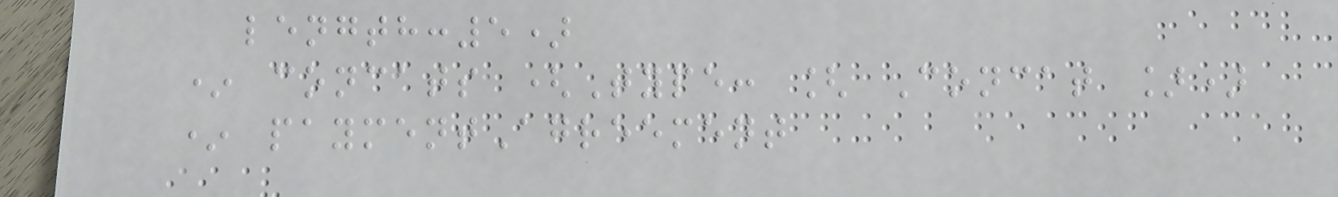length:5)
* concats (Type: [ Concat ])
* paymentAgreement
